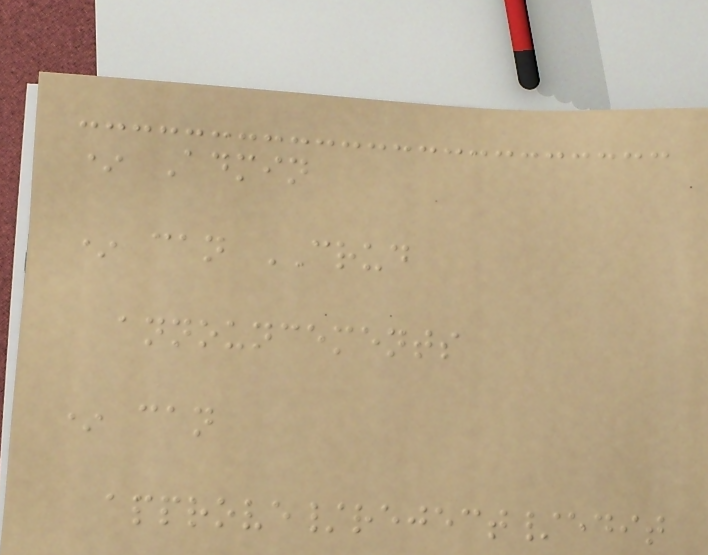* Admin
* can CRUD
announcements
* can
approve/reject/edit
